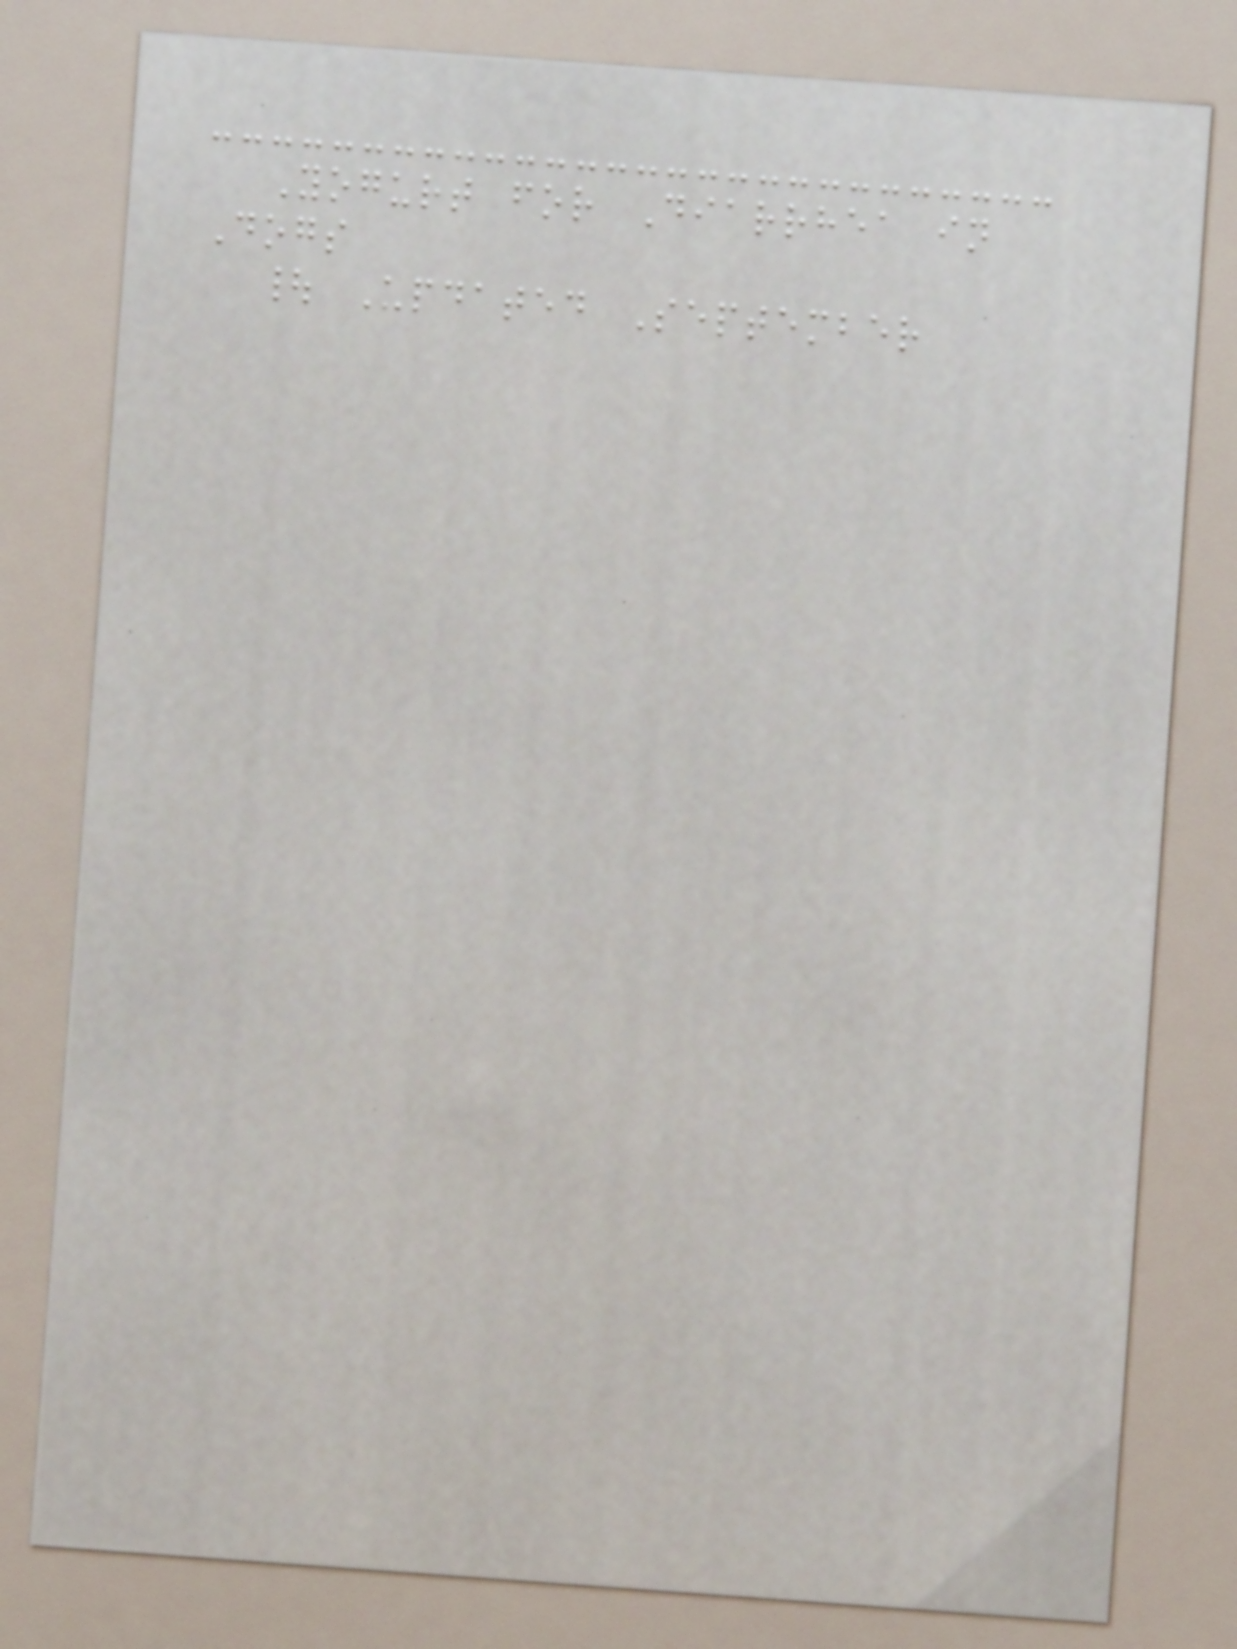Yogurt for Diarrhea in
Dogs
| Updated September
